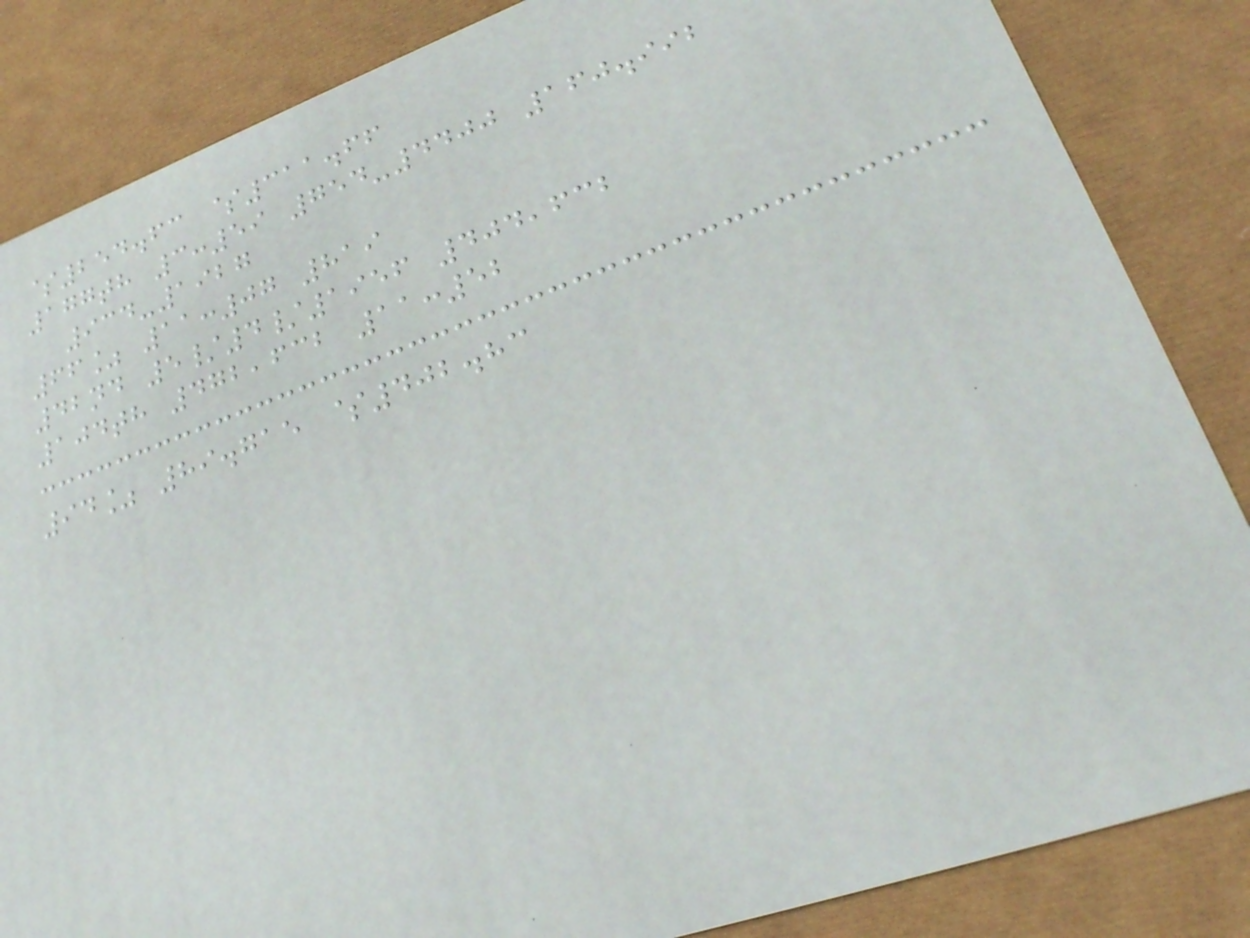$254.63 $311.66
177th 3:59 754-4400 160.992
934-1927
66% 11:07 819
42nd 5/4/1956 404,632
104th 472,632 11:52
94% 89.715 $402.83
